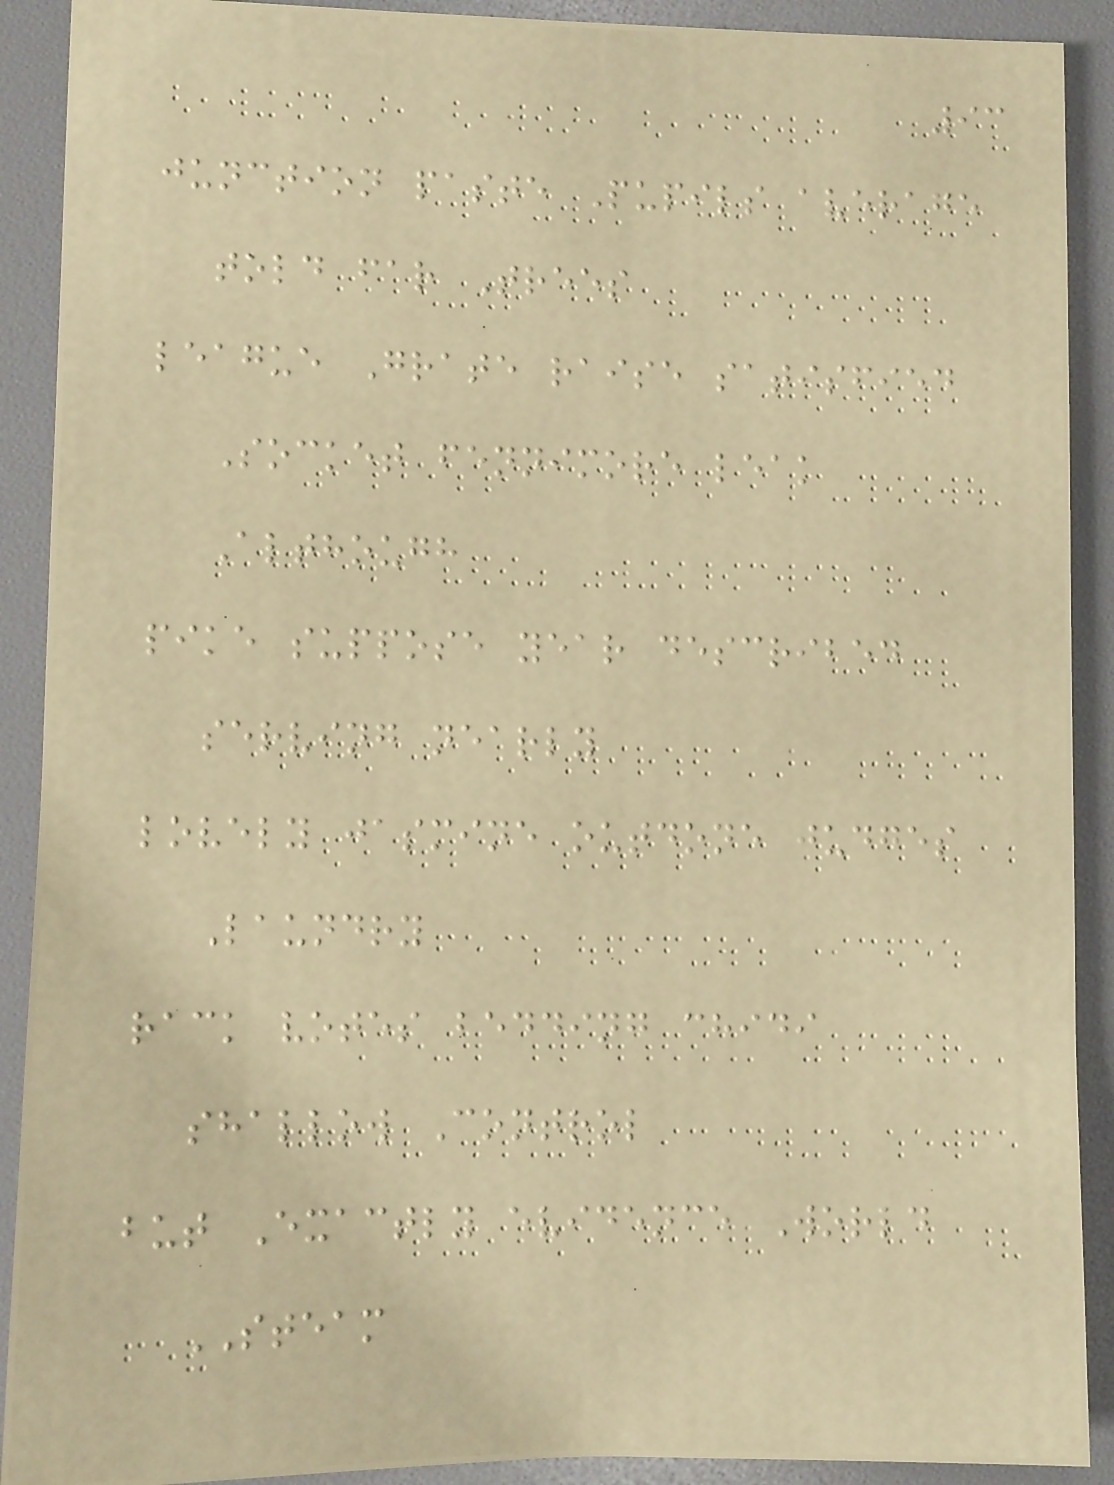93
junction paste Pupils average
told far Trees
league Grate raise satisfied
Socket fennimore leak
Although
pike suppose year described
serving nearly
lovely jasmine outdone judges
Laundry
rack votes bedding chidi
shallow Control
but Exactly evidence World
STEAM
